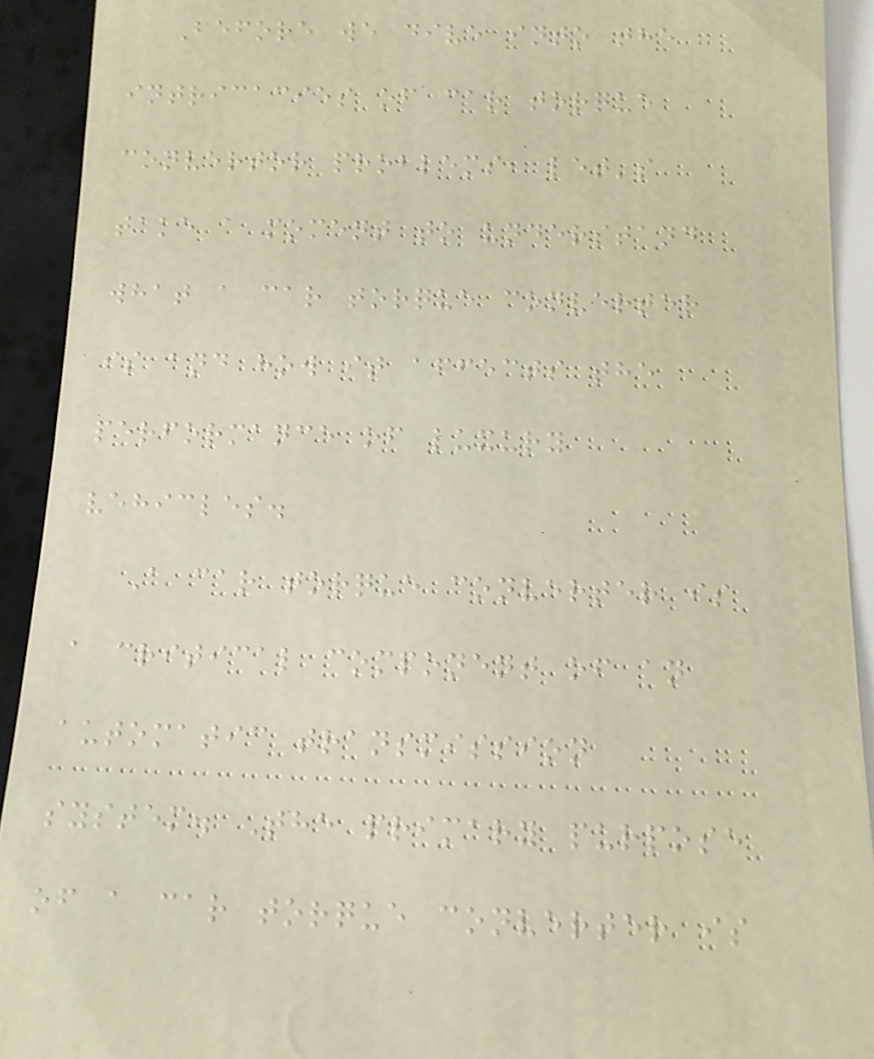Before we dive into the
intricacies of car torque
convertor problems, let's
take a moment to understand
what a car torque converter
is and how it affects the
performance of luxury
vehicles.
A car torque converter is
a critical component of an
automatic transmission
system. The primary purpose
of a car torque converter is
